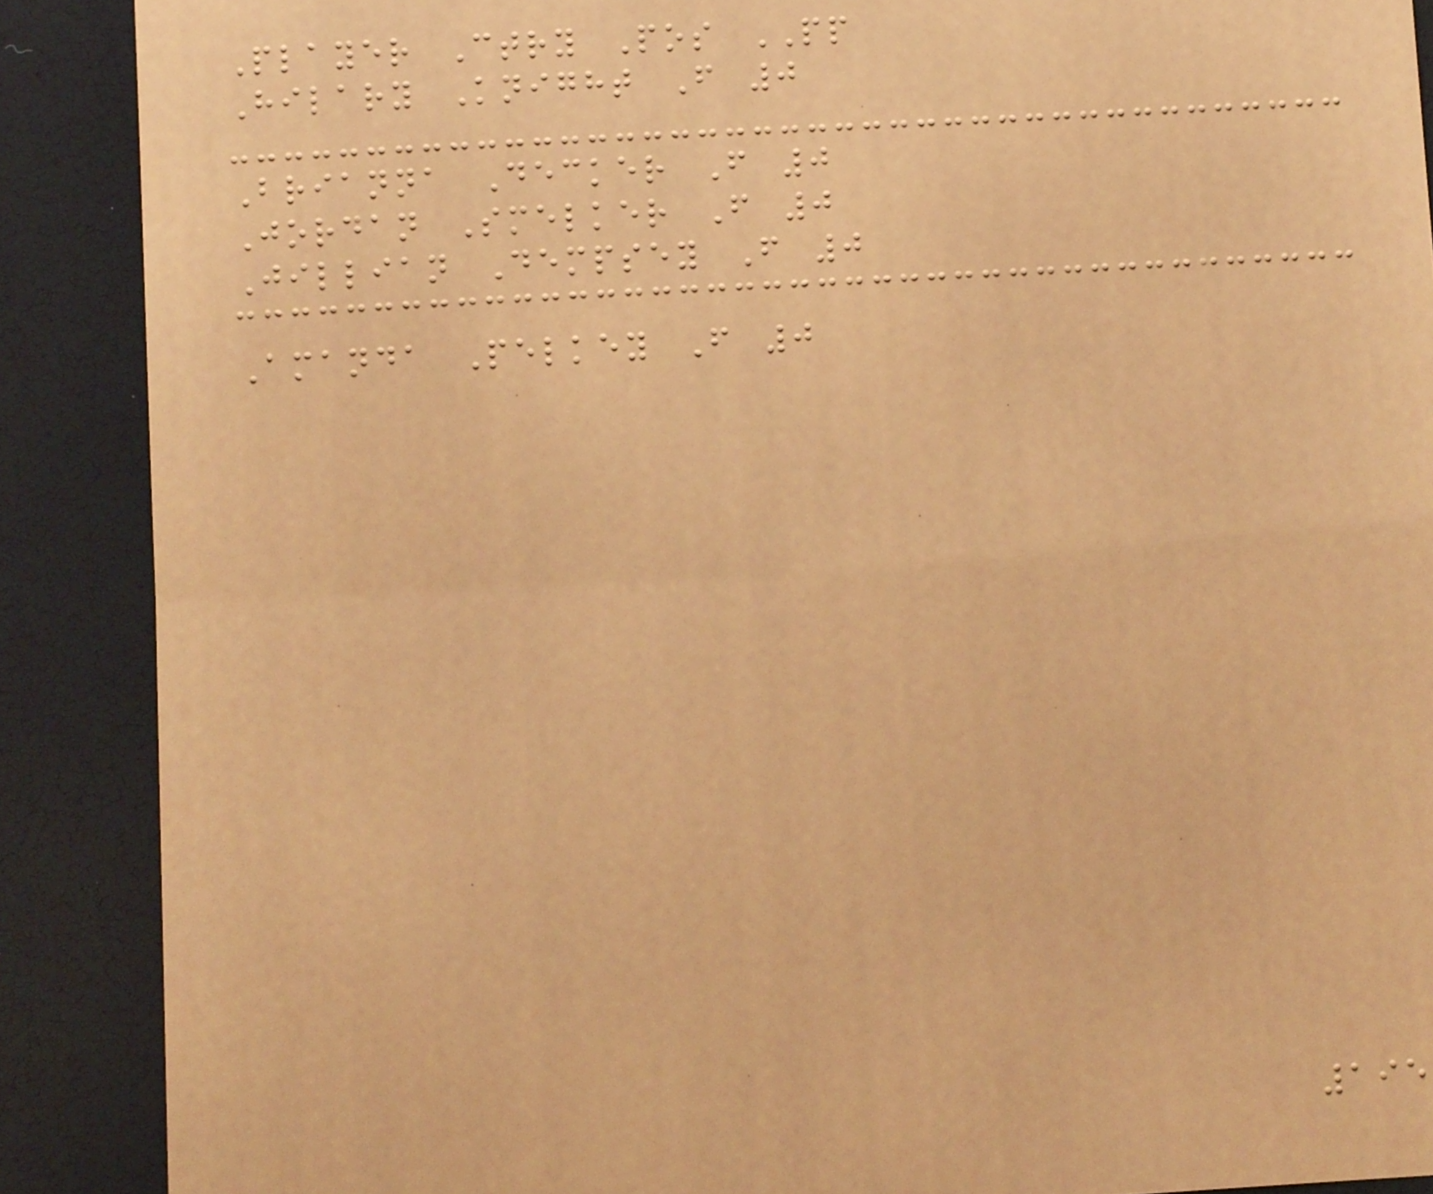Player Ctry Pos PP
Hilary Knight F 0
Brianna Decker F 0
Jordan Smelker F 0
Jillian Dempsey F 0
Amanda Pelkey F 0
195
